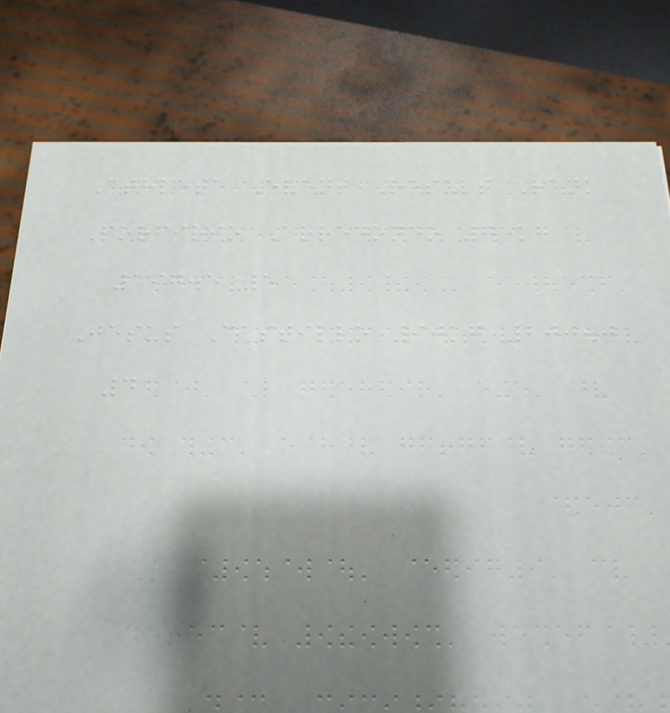Athlete Event Result Rank
Porfirio Arredondo 75kg
197.5 5
Jesus Castillo 90kg 200.0
4
